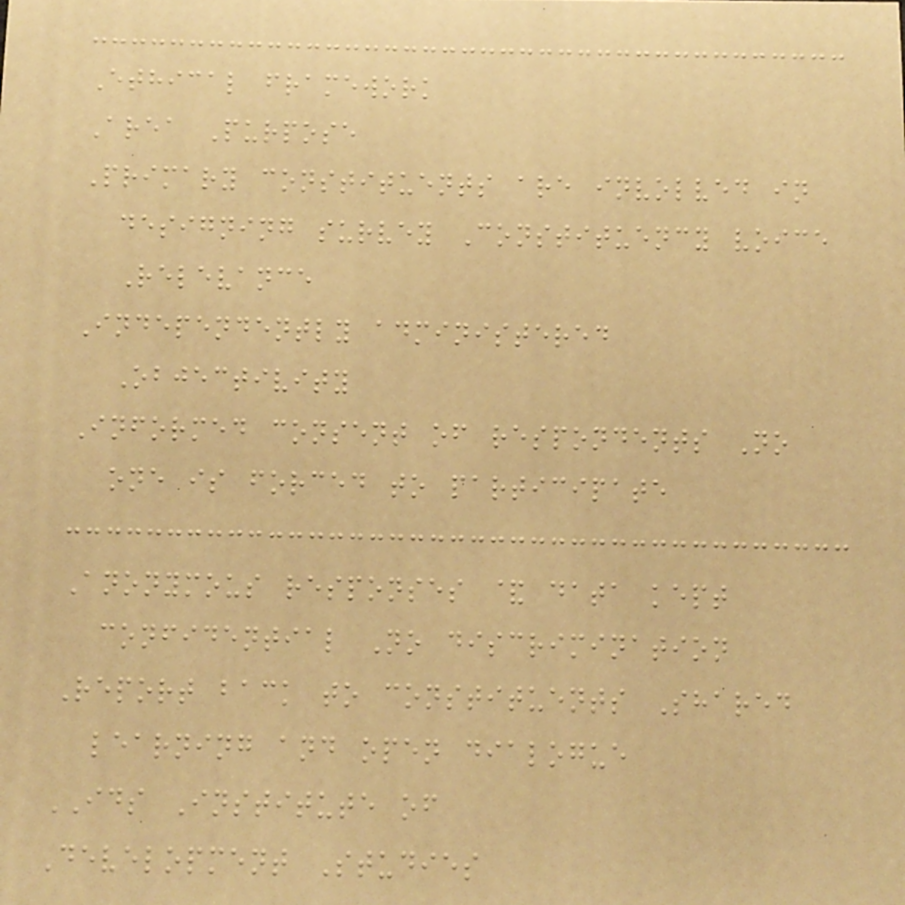Ethical framework
Area Purpose
Primary constituents are involved in
designing survey Constituency voice
Relevance
Independently administered
Objectivity
Informed consent of respondents No
one is forced to participate
Anonymous responses & data kept
confidential No discrimination
Report back to constituents Shared
learning and open dialogue
IDS Institute of
Development Studies
